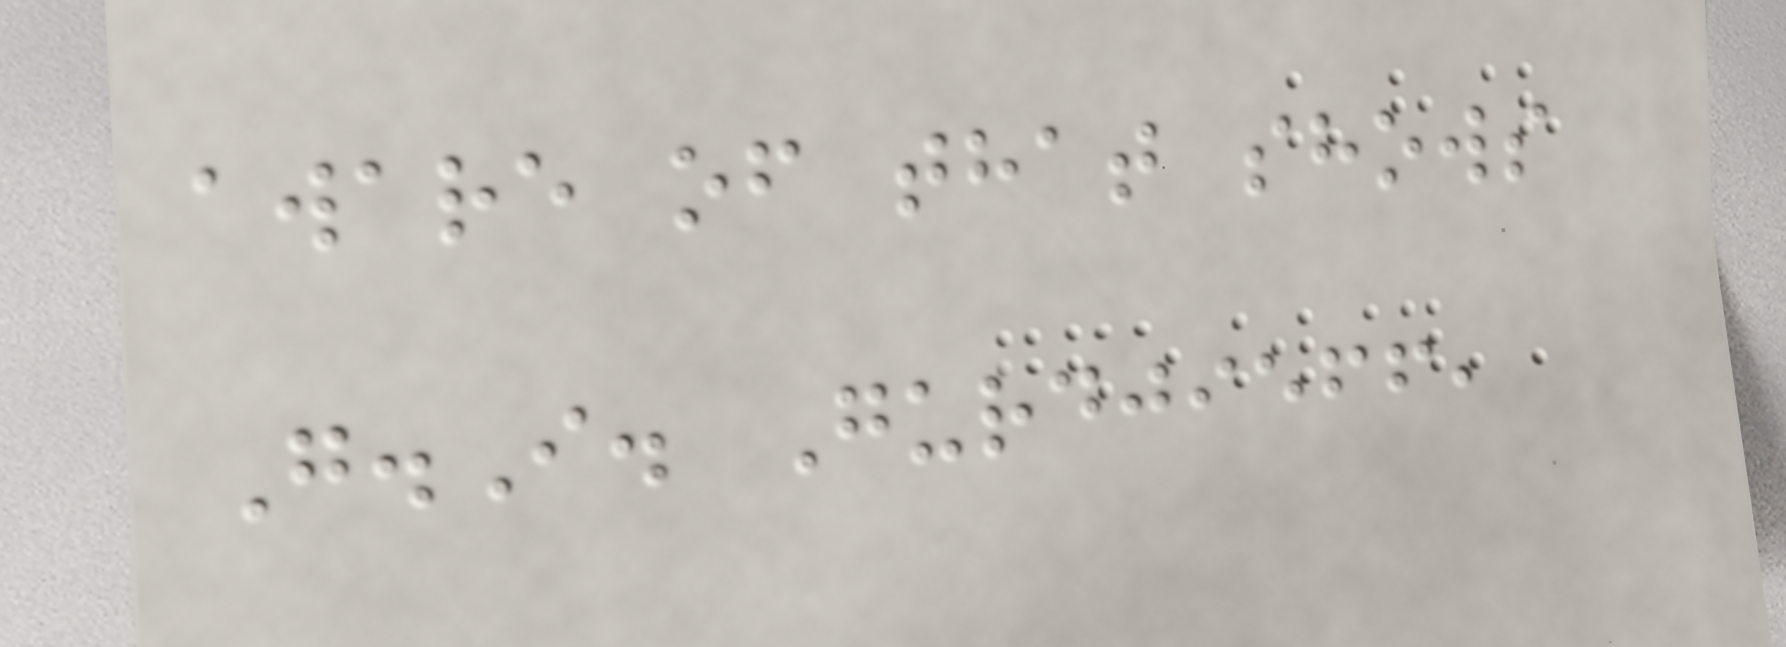aware of that shows
G.I. Gurdjieff,
